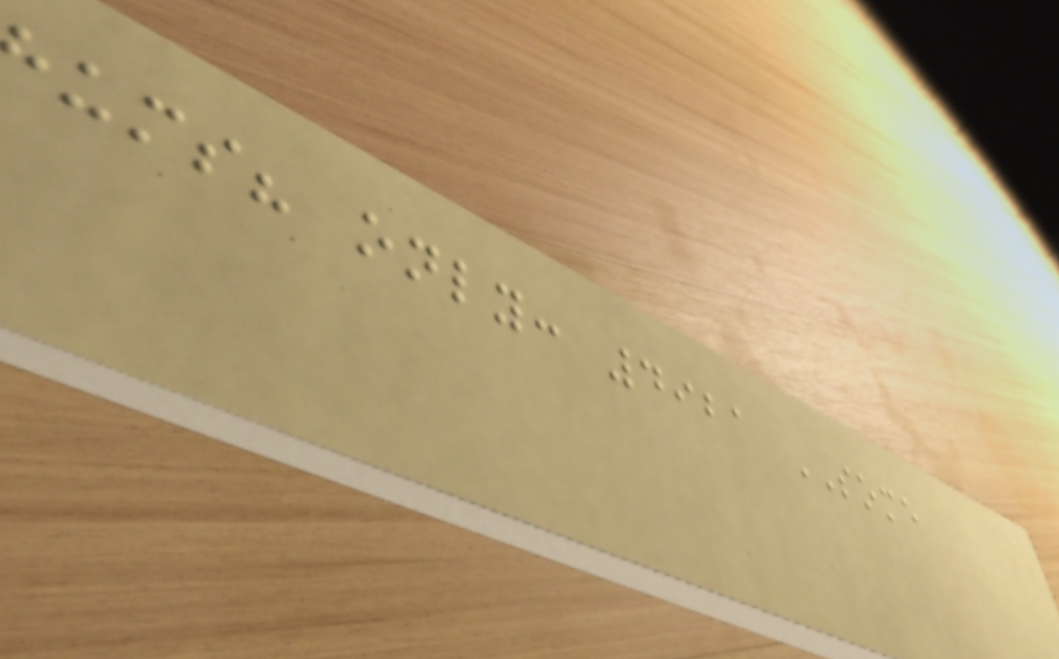hums? only: 4921 SOME
